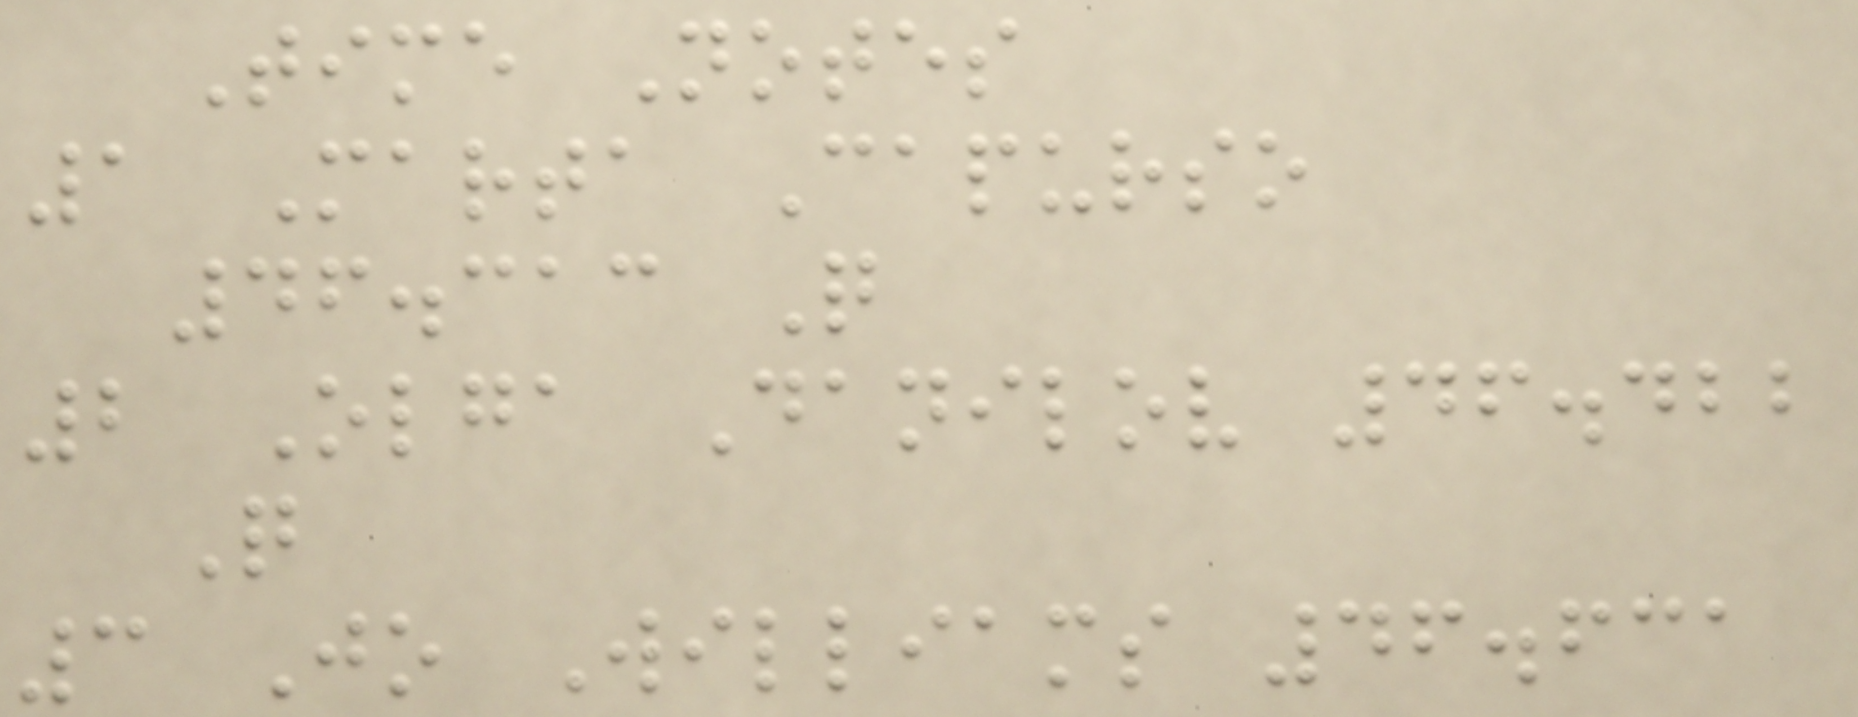Time Notes
1 Marta Capurso
46.313 Q
2 Olga Danilov 46.422
Q
3 Jo Williams 46.631
